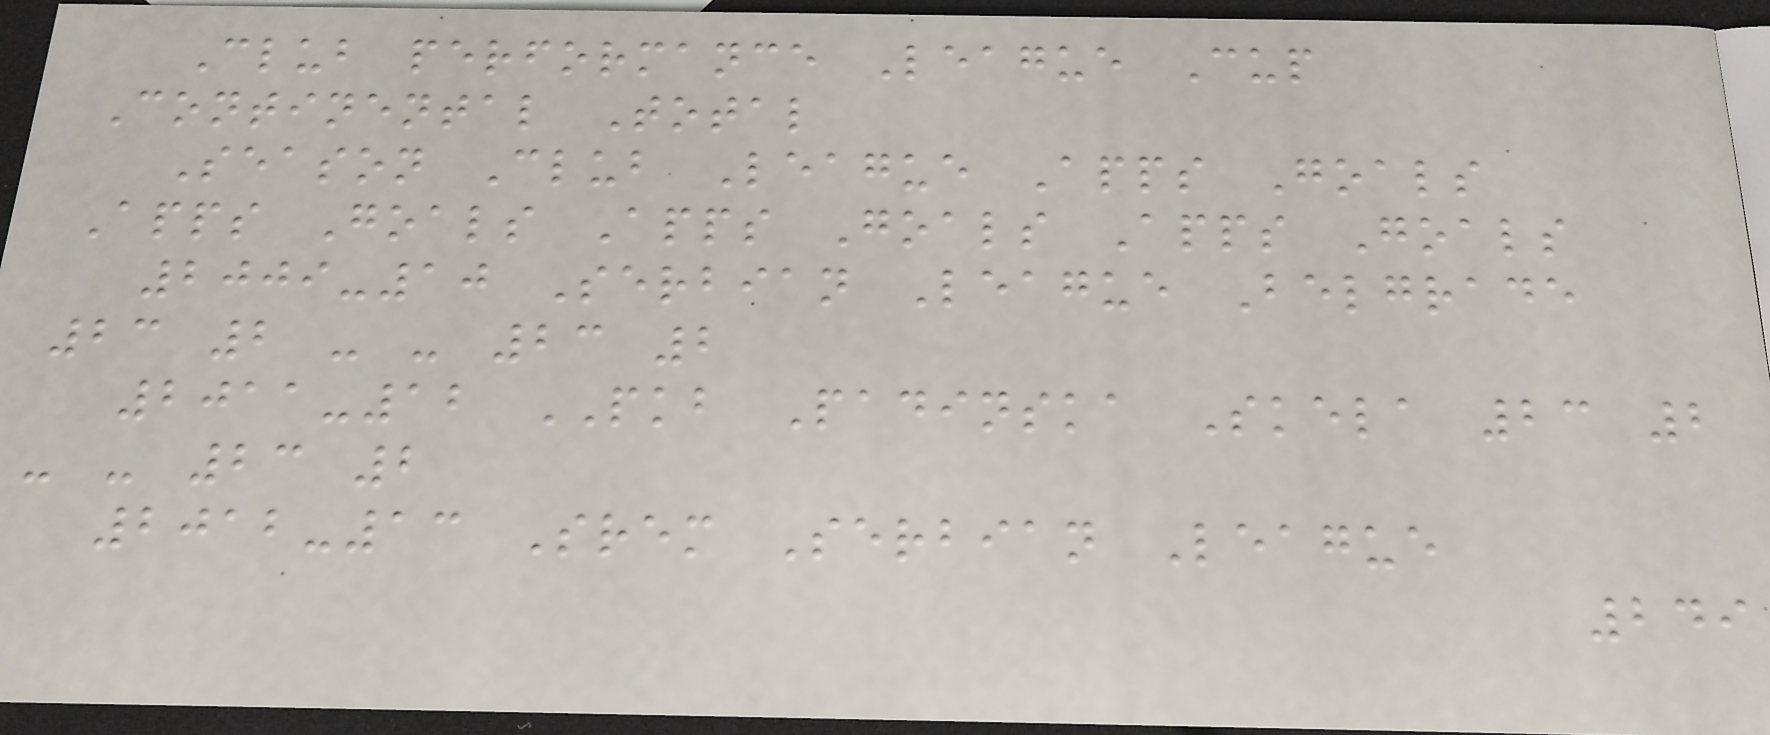Club performance League Cup
Continental Total
Season Club League Apps Goals
Apps Goals Apps Goals Apps Goals
2009-10 Serbian League Belgrade
23 2 - - 23 2
2011-12 PKB Padinska Skela 23 2
- - 23 2
2012-13 Srem Serbian League
249
